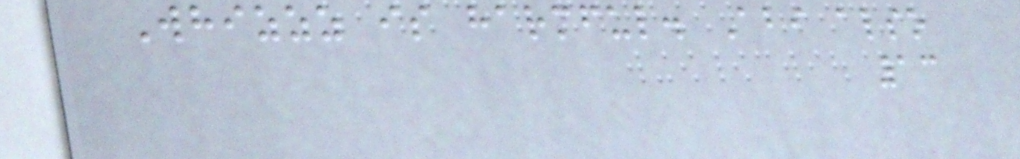Whizzz is harmful. Abi also
13
